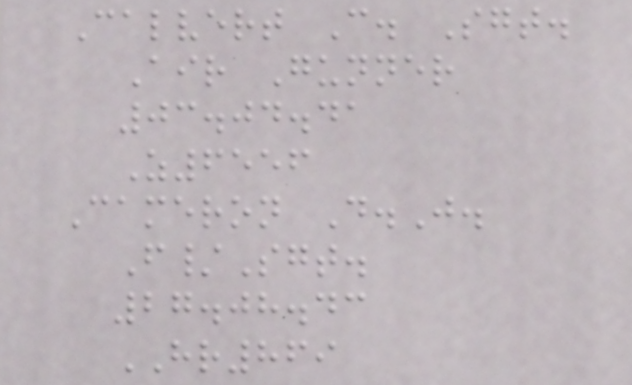Calvert C. Sgt.
Air Gunner
03.04.41
Z6556
Cameron D.J.
F/Sgt.
27.08.43
HR869
